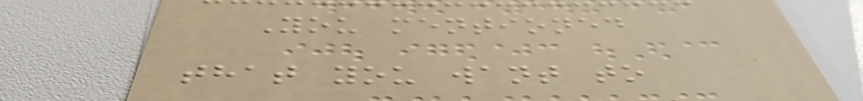You mentioned
that you want to
